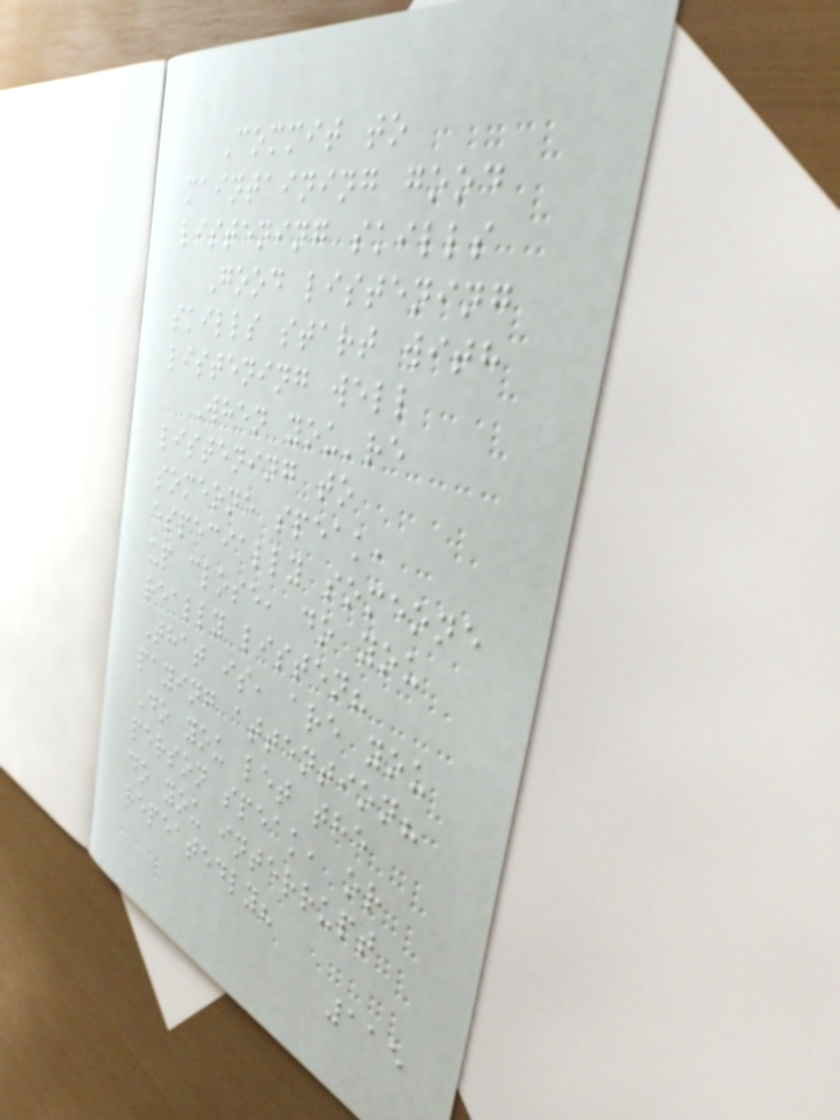Commit to
maintaining good
listening skills
Good listening
skills start with
listening well
When you're
listening to
someone speak,
especially someone
up close, do you
really listen?
That is, are you
paying attention?
Do you let the
person speak, or
do you interrupt
repeatedly?
115
